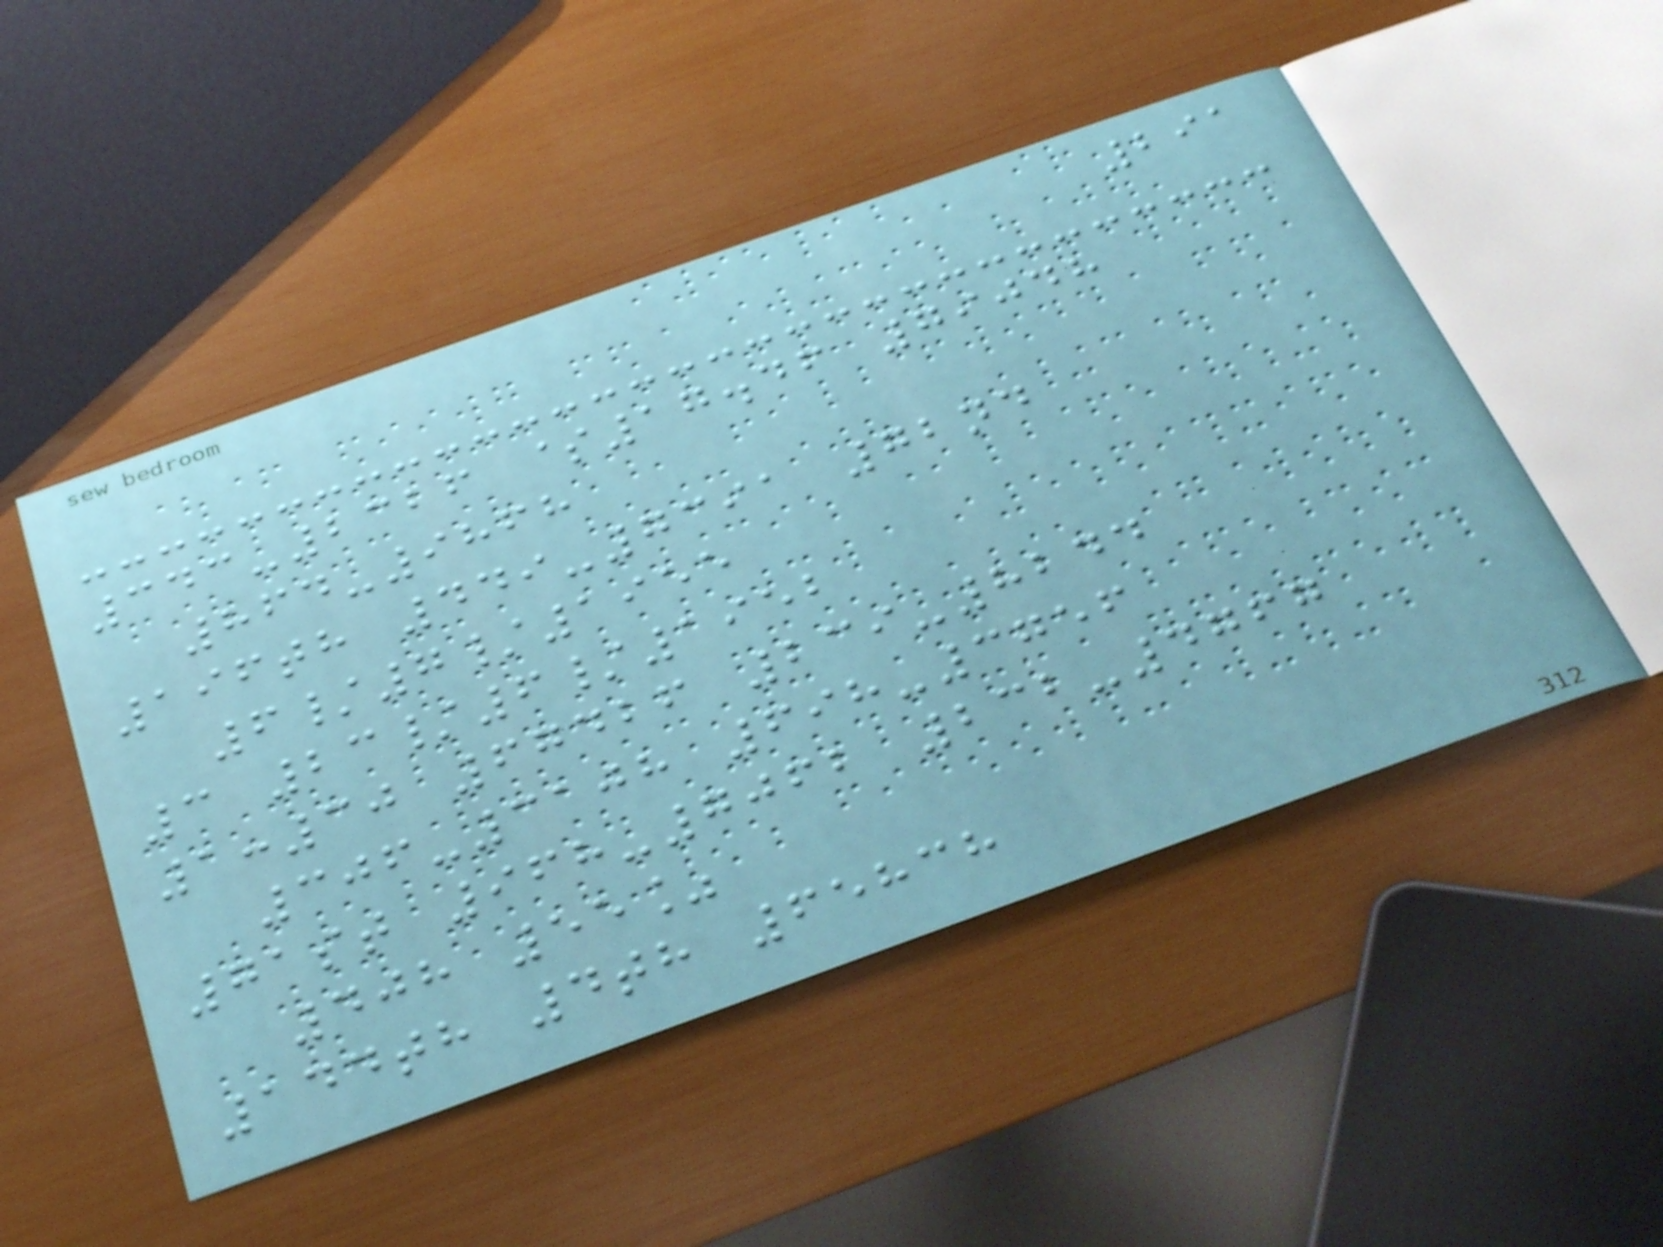291
343-2326 $17.46 79048
864-9868
196th 449-7391 72nd
6/7/1955
3 23/6/1952
1:30 67426 239-8244
306-3108 698-3756
71st 968-7062 232-4767
408 55%
144th 4th 65838
